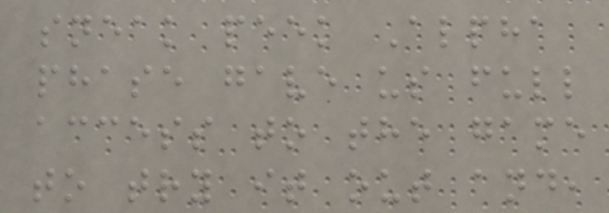sneak peek Alpha
phase gave us full
access to the game
to try it out and,
